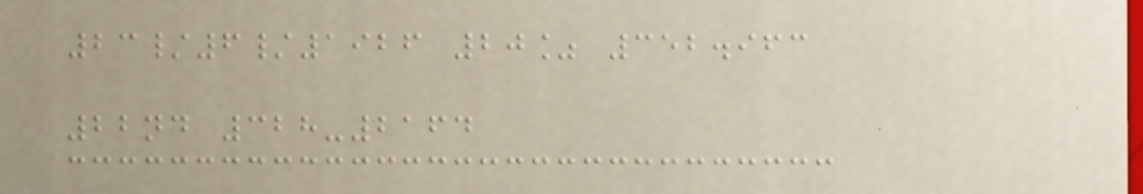23/6/1926 20% 352.963
22nd 328-2164
